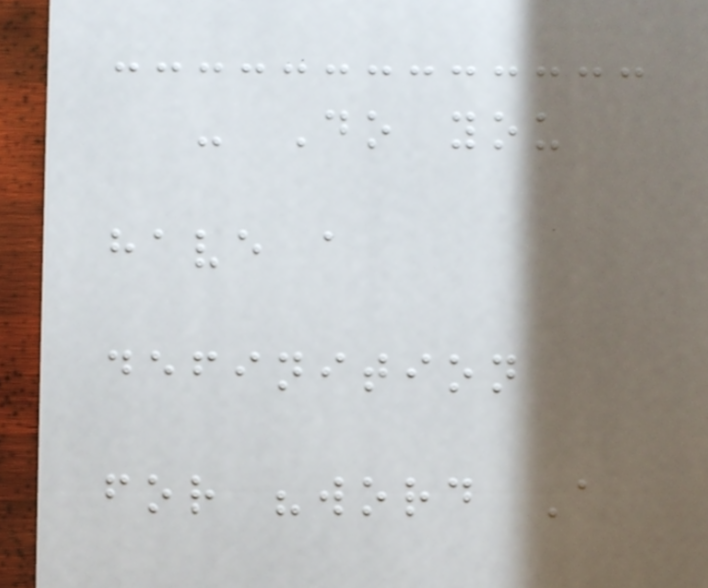- Do you
have a
definition
for "word A
